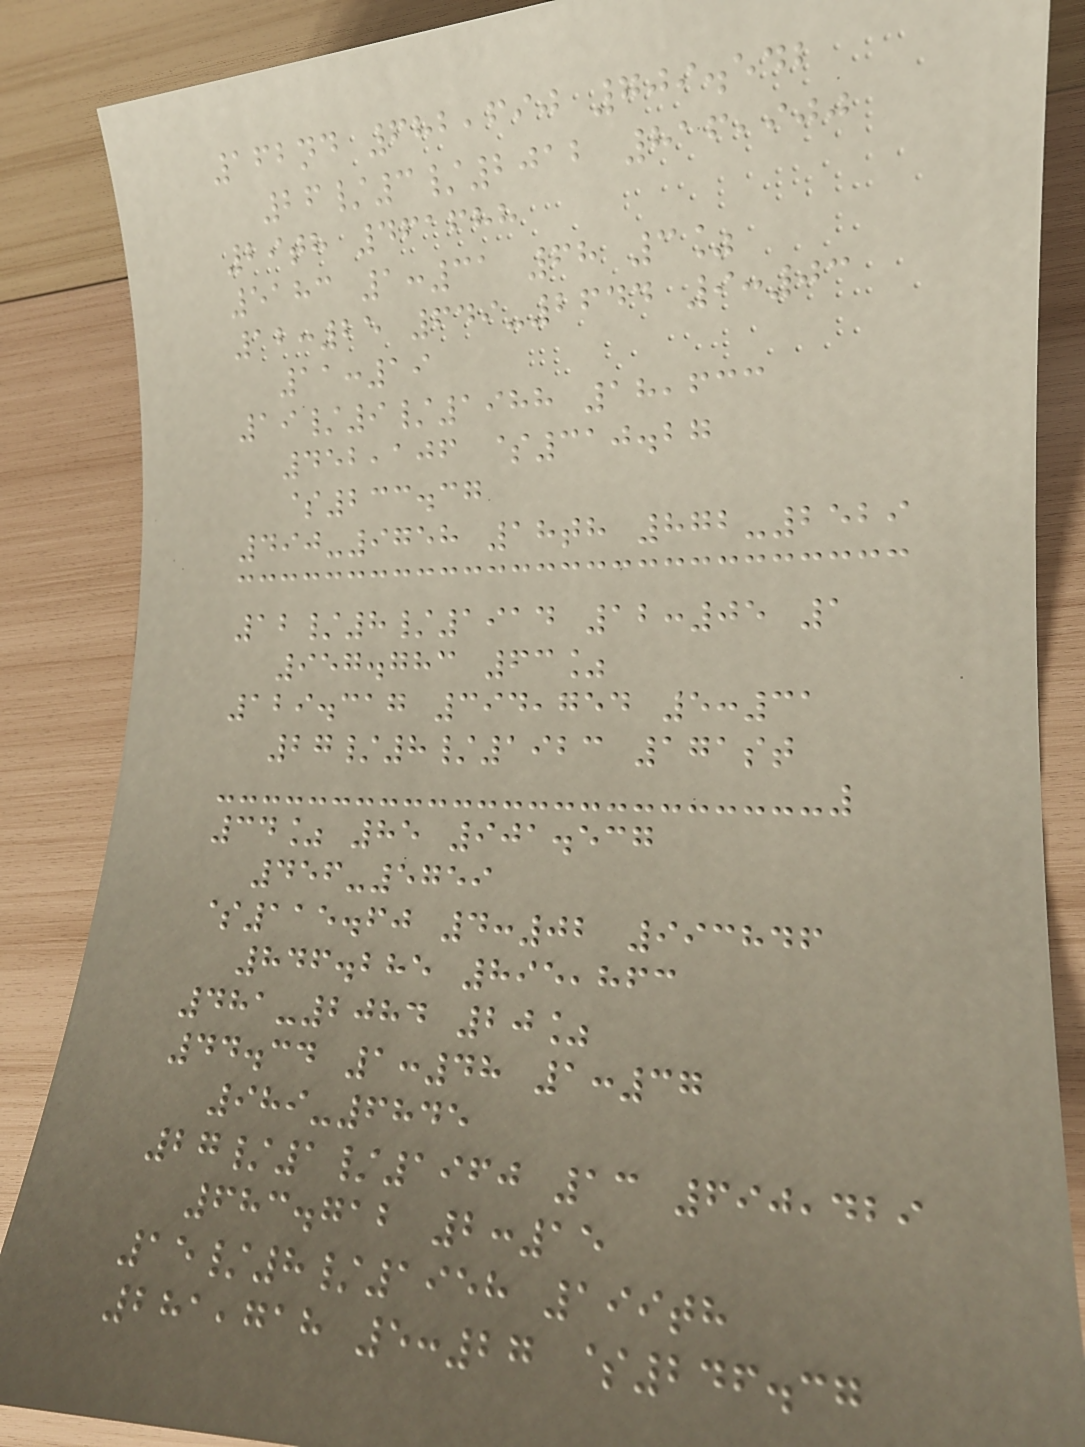162nd 682,690 709.542
26/3/2012 816,900
29th 461688
5183 1:31 68 3%
12:25 649-2644 9:03
11:19
19/9/1988 18,633
452,106 $310.27
$233.37
490-9758 18th 872-2529
12/8/1914 12:05 1
957.783 63%
129.317 394,754 5:31
27/8/1923 171st
34% 85 901.537
456-5759
$115.60 4:02 993846
846.285 895,863
481-2084 20%
44.34 1:48 1:37
989-6845
27/1/1960 13 690,429
683.712 2:15
15/8/1958 199th
281,718 5:27 $246.37
